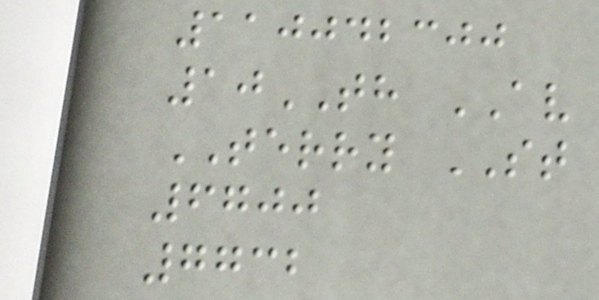110042300
10TH AV
TERRY ST
6700
7732
